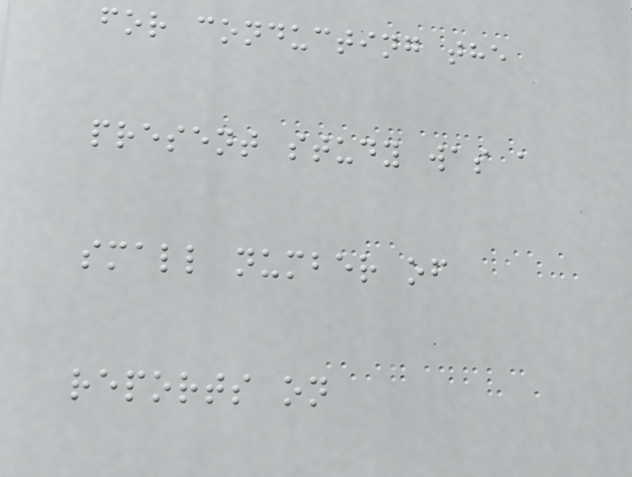for conducting the
present study was a
small number of
reports on
